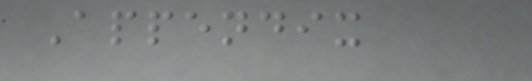Appendix
